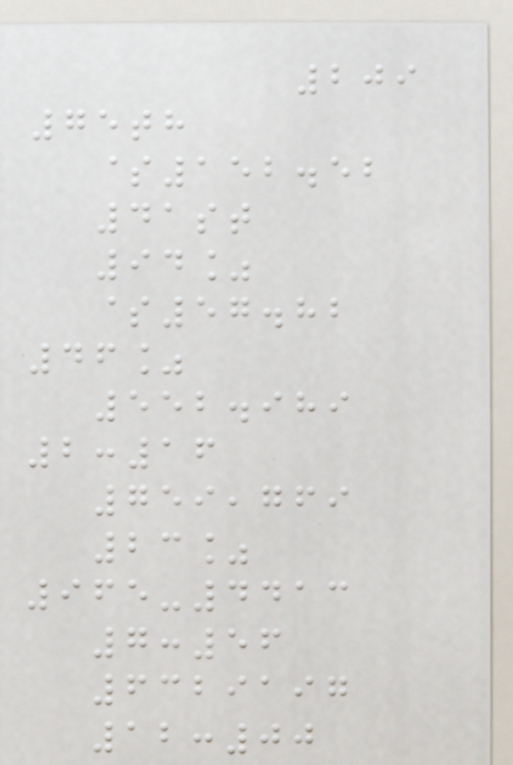209
75th
$152.52
41st
94%
$57.82
46%
552.989
2:16
759,769
23%
965-4413
7:56
6329197
12:00
